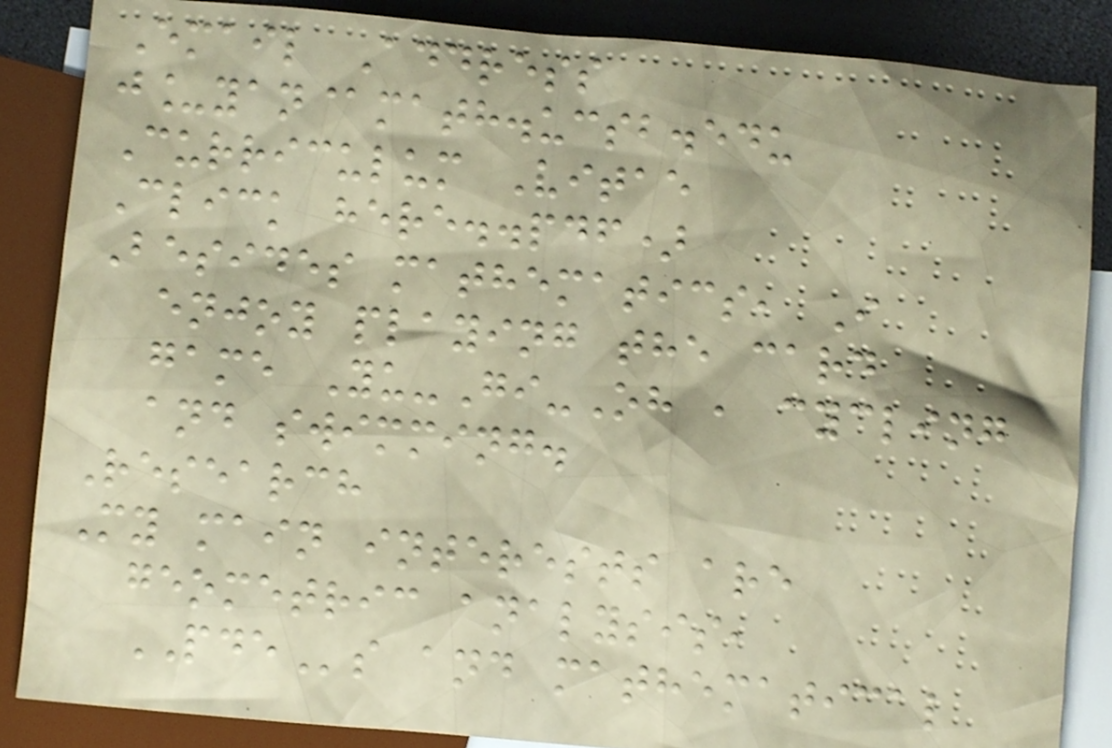Email Address
j_yan@math.ucsb.edu
Curriculum Vitae
Click here..pdf)
Besides mathematics, I
enjoy playing the card
game Yu-Gi-Oh , cycling
and swimming.
Research
My main interests are
geometric analysis,
PDEs and mathematical
